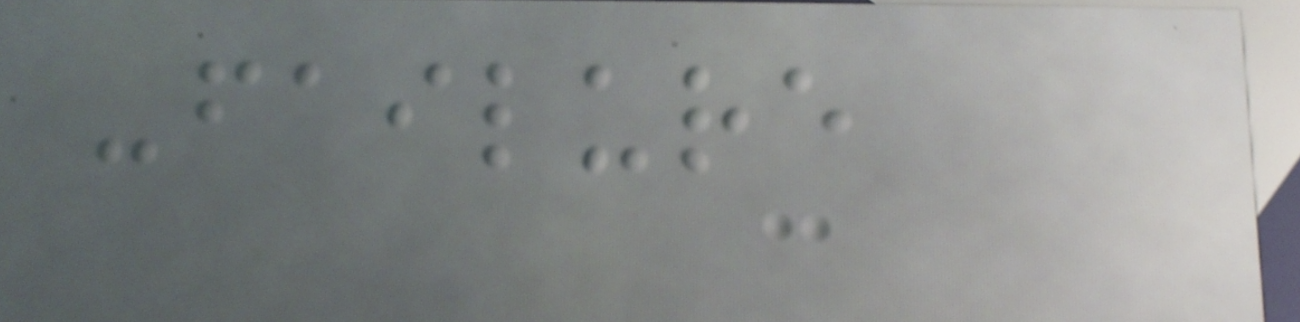-failure
